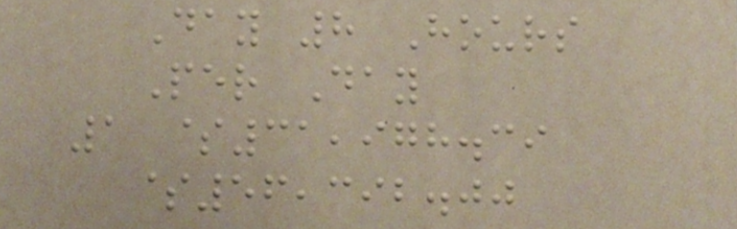Day 8 Hours
Per Day
1 $31,978.39
$56,392.00
